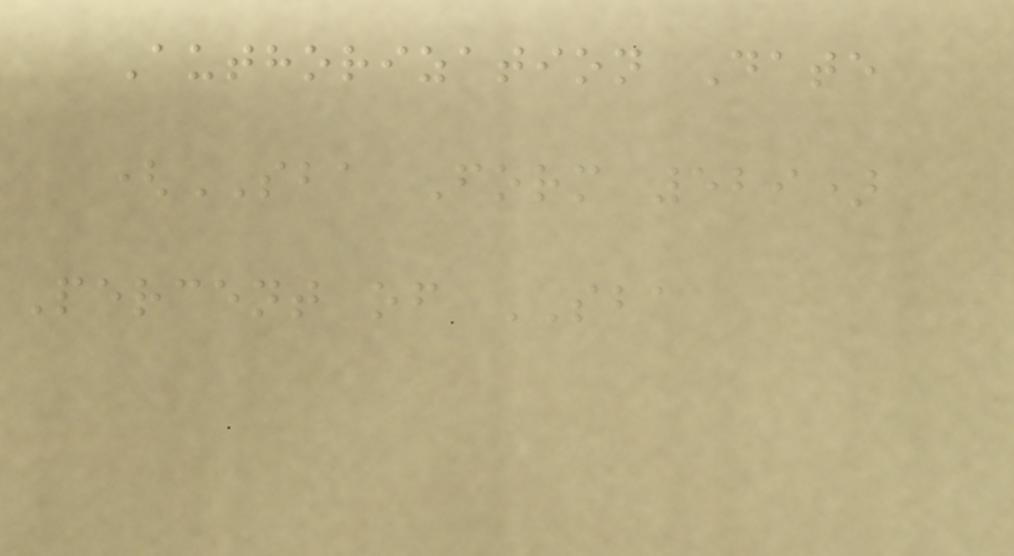Authorization Date
(SBA Form 529)
Percent of SBA
